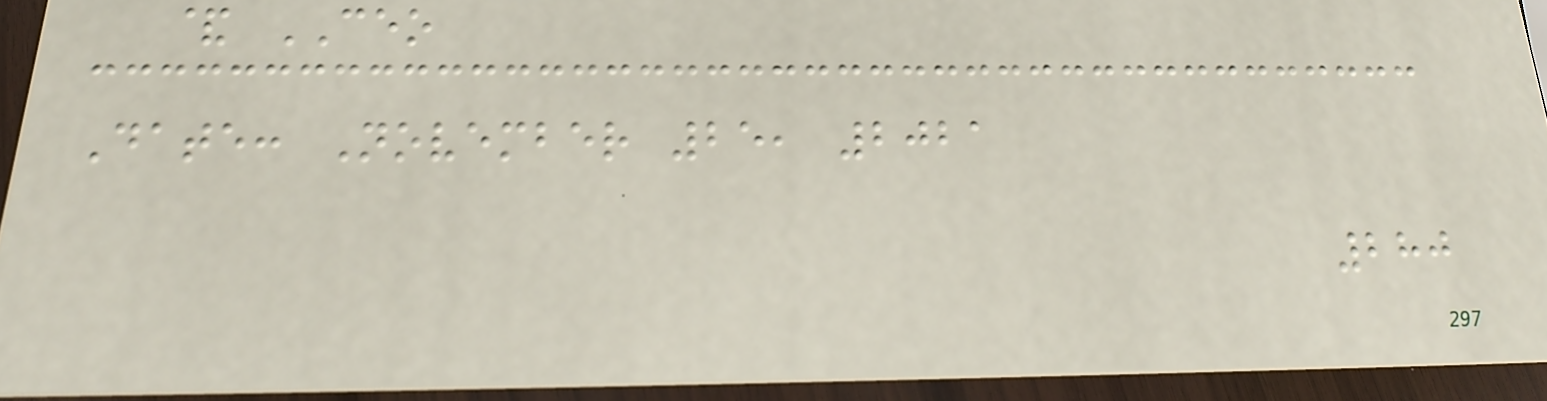& CEO
Date: November 25, 2021
280
